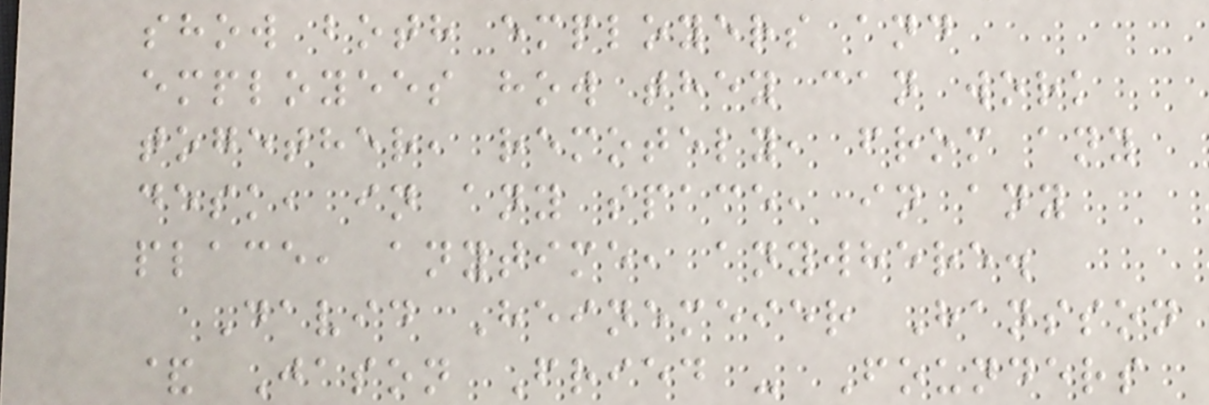show both employers and
employees how they can work
together, remotely, from any
desk, in any space, in any
place, anytime, anywhere.
David Heinemeier Hansson
& Jason Fried - Founders
